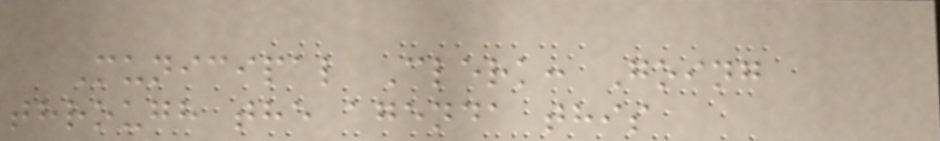Municipal Clerk: Going
through the agenda this
